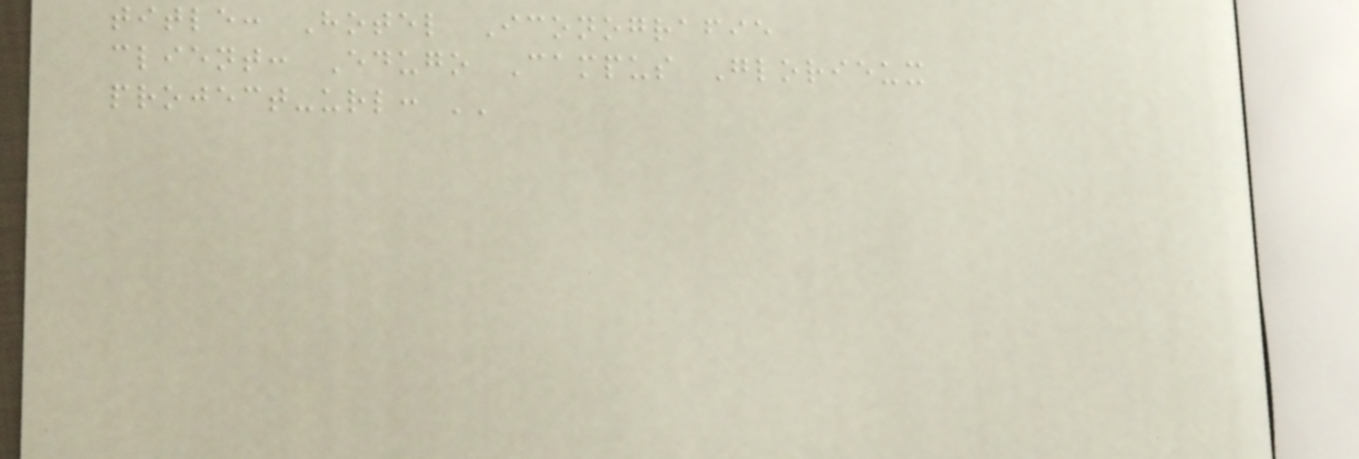title: Hotel Iconografie
client: Edugo Campus Glorieux
project-url: ''
